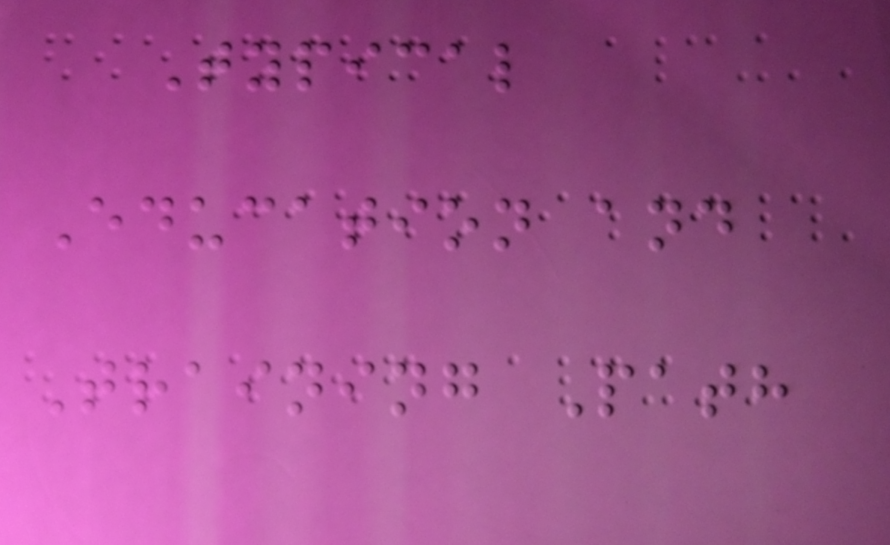Typical
Education and
Training Path
